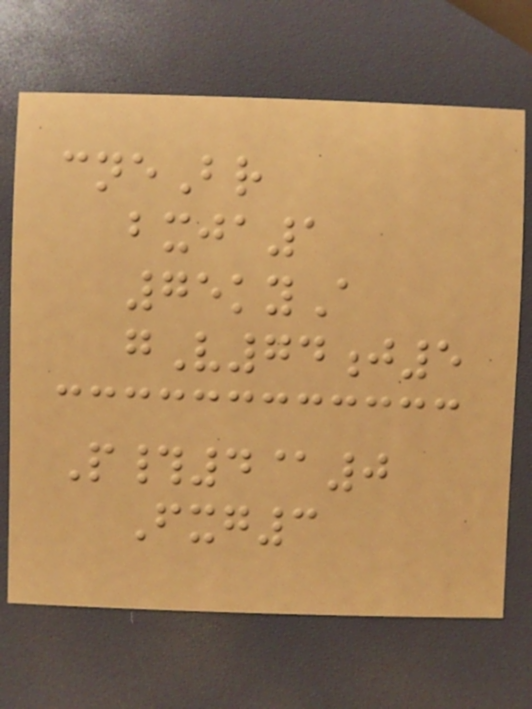cneBr
bxja1
75kyA
gV74j5
P#4@0
Fxg3
